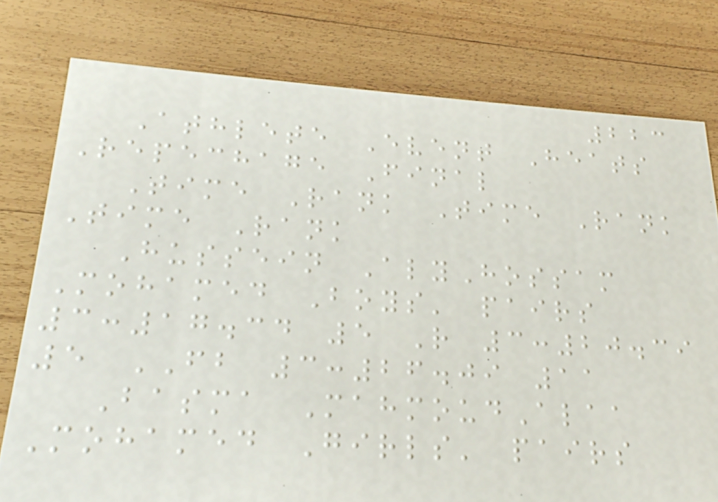223
Athlete Event Heats
Repechage Final
Time Rank Time Rank
Time Rank
Hussein AlyHossam
Mohamed Boys' pairs
3:17.34 5 R 3:20.39
5 FB 3:26.09 11
Basma MahmoudAlaa
Mohamed Girls' pairs
